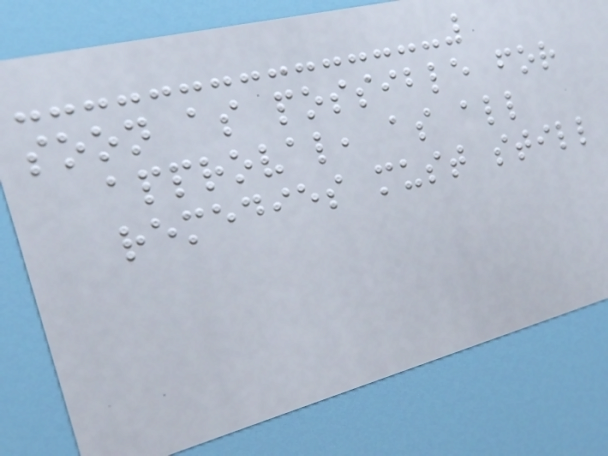soon as possible for
approval, as all
remedies must still
